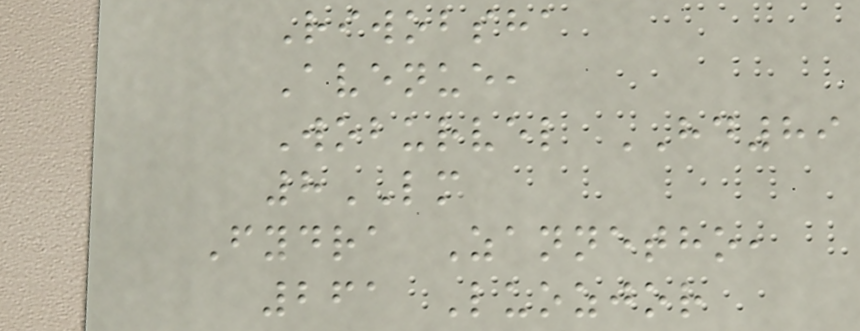Riwobsha
Avenue,
Woburvel HD89
8LM
Fydra Zannetho,
261 Luozjor
